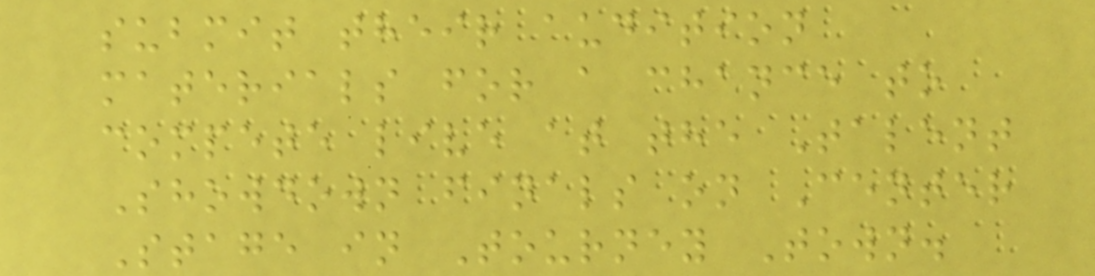submit their audition
materials for a chance to
compete live at the Talent
Showdown finals on Center
Stage in Tourney Town.
